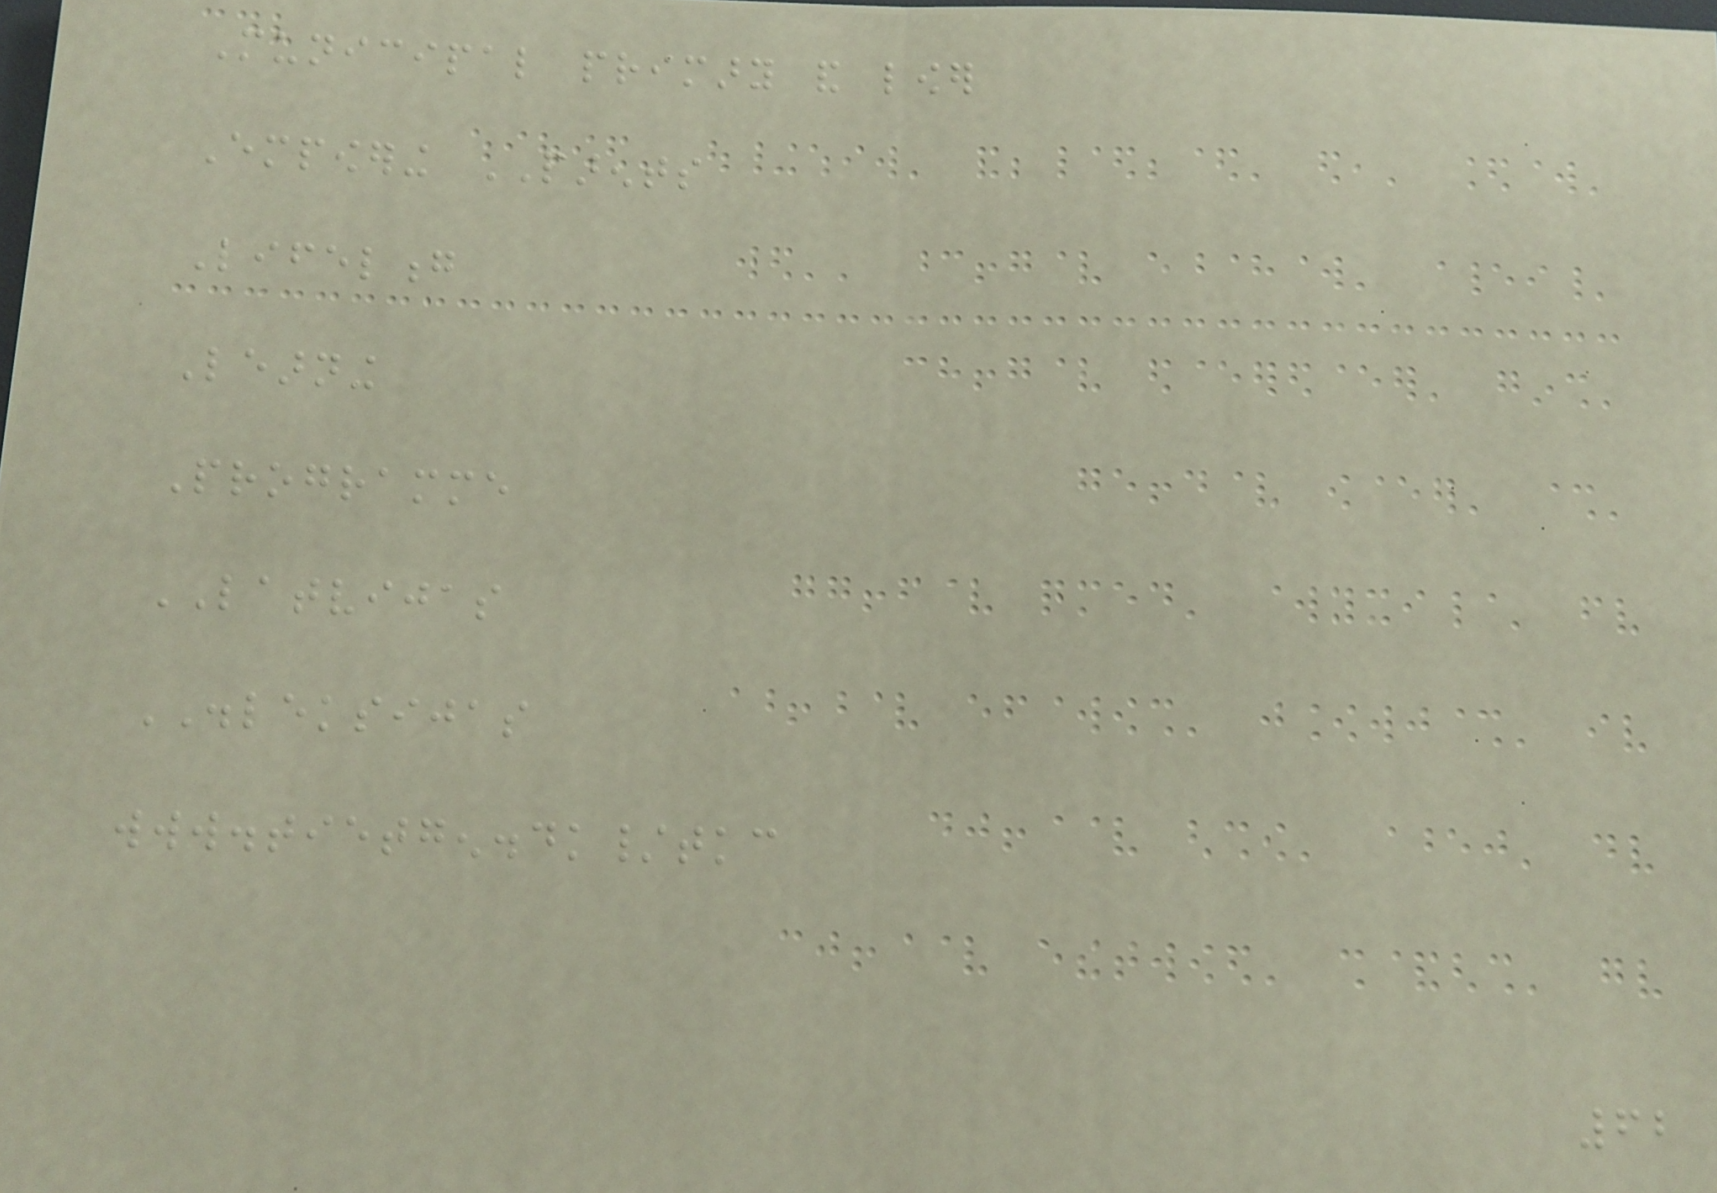Municipal primary and lower
Empowering PARENTS
Lifelong
Learning
Programme
LATVIJAS
DISLEKSIJAS
www.tietgen.dk/tkc
62
